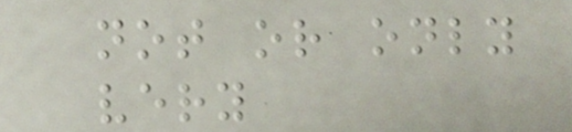not or only
very
